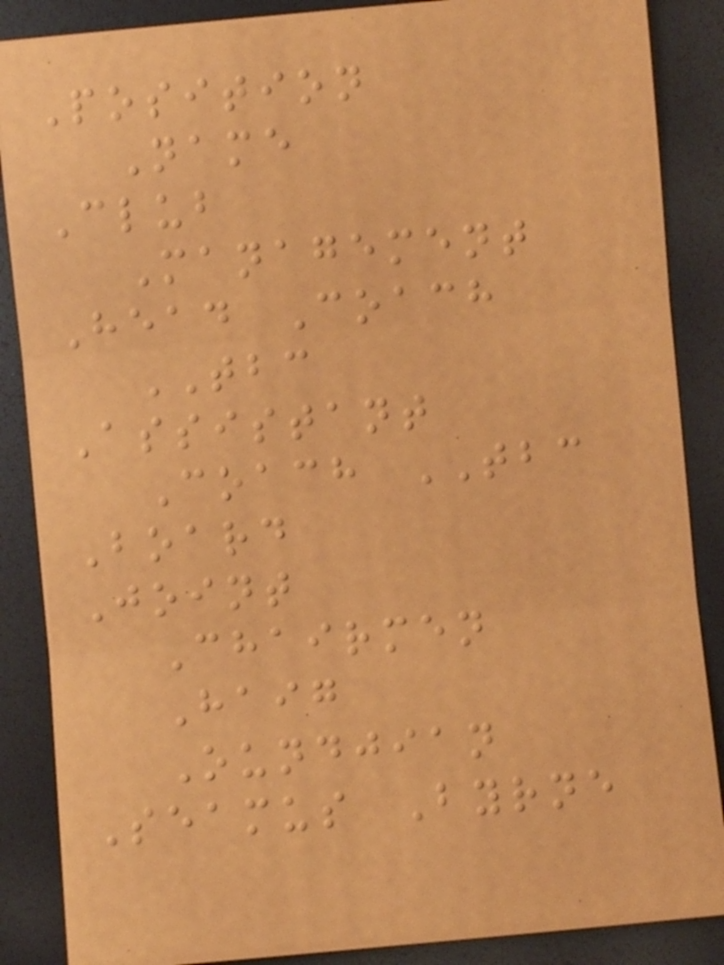Position
Name
Club
Management
Head Coach
TBC
Assistant
Coach TBC
Board
Joint
Chairmen
Haig
Oundjian
Seamus Byrne
